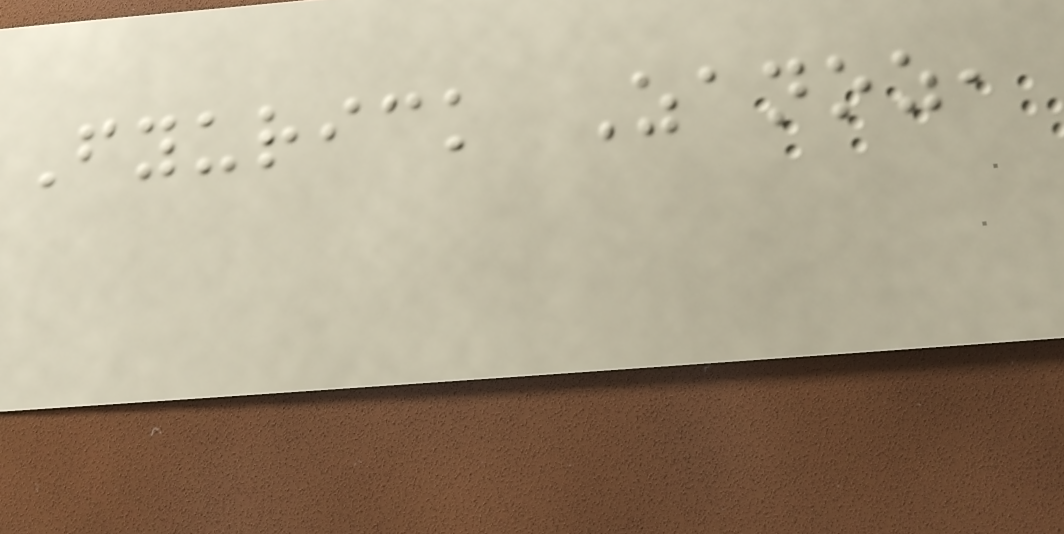Fyurick Zanoz,
